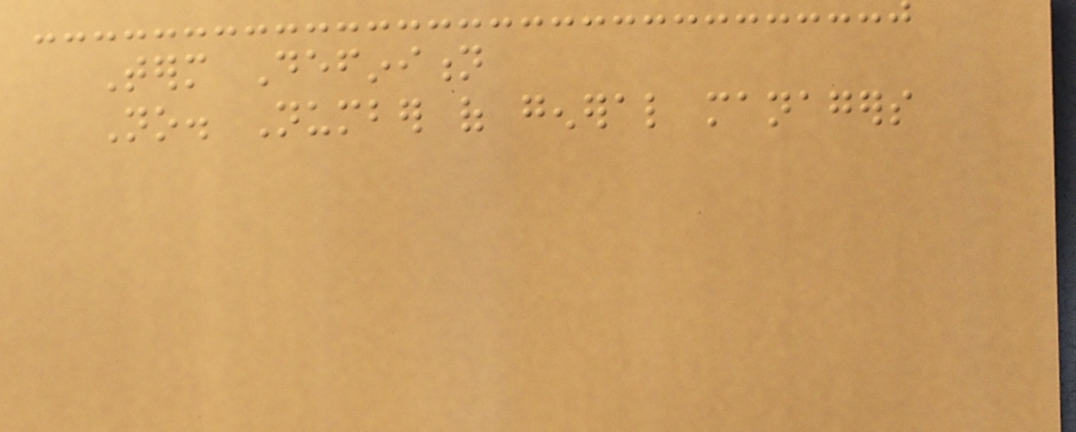Term Definition
No. Number of general managers
